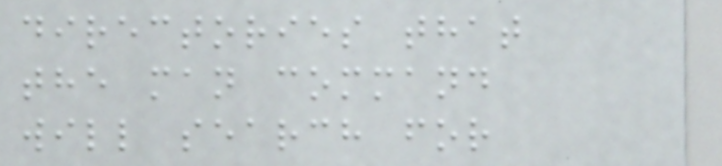directories that
the man command
will search for
